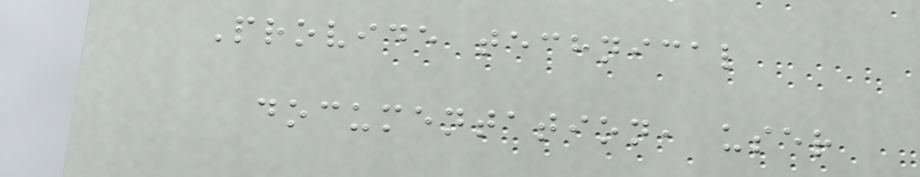Provide technical
documentation, user
